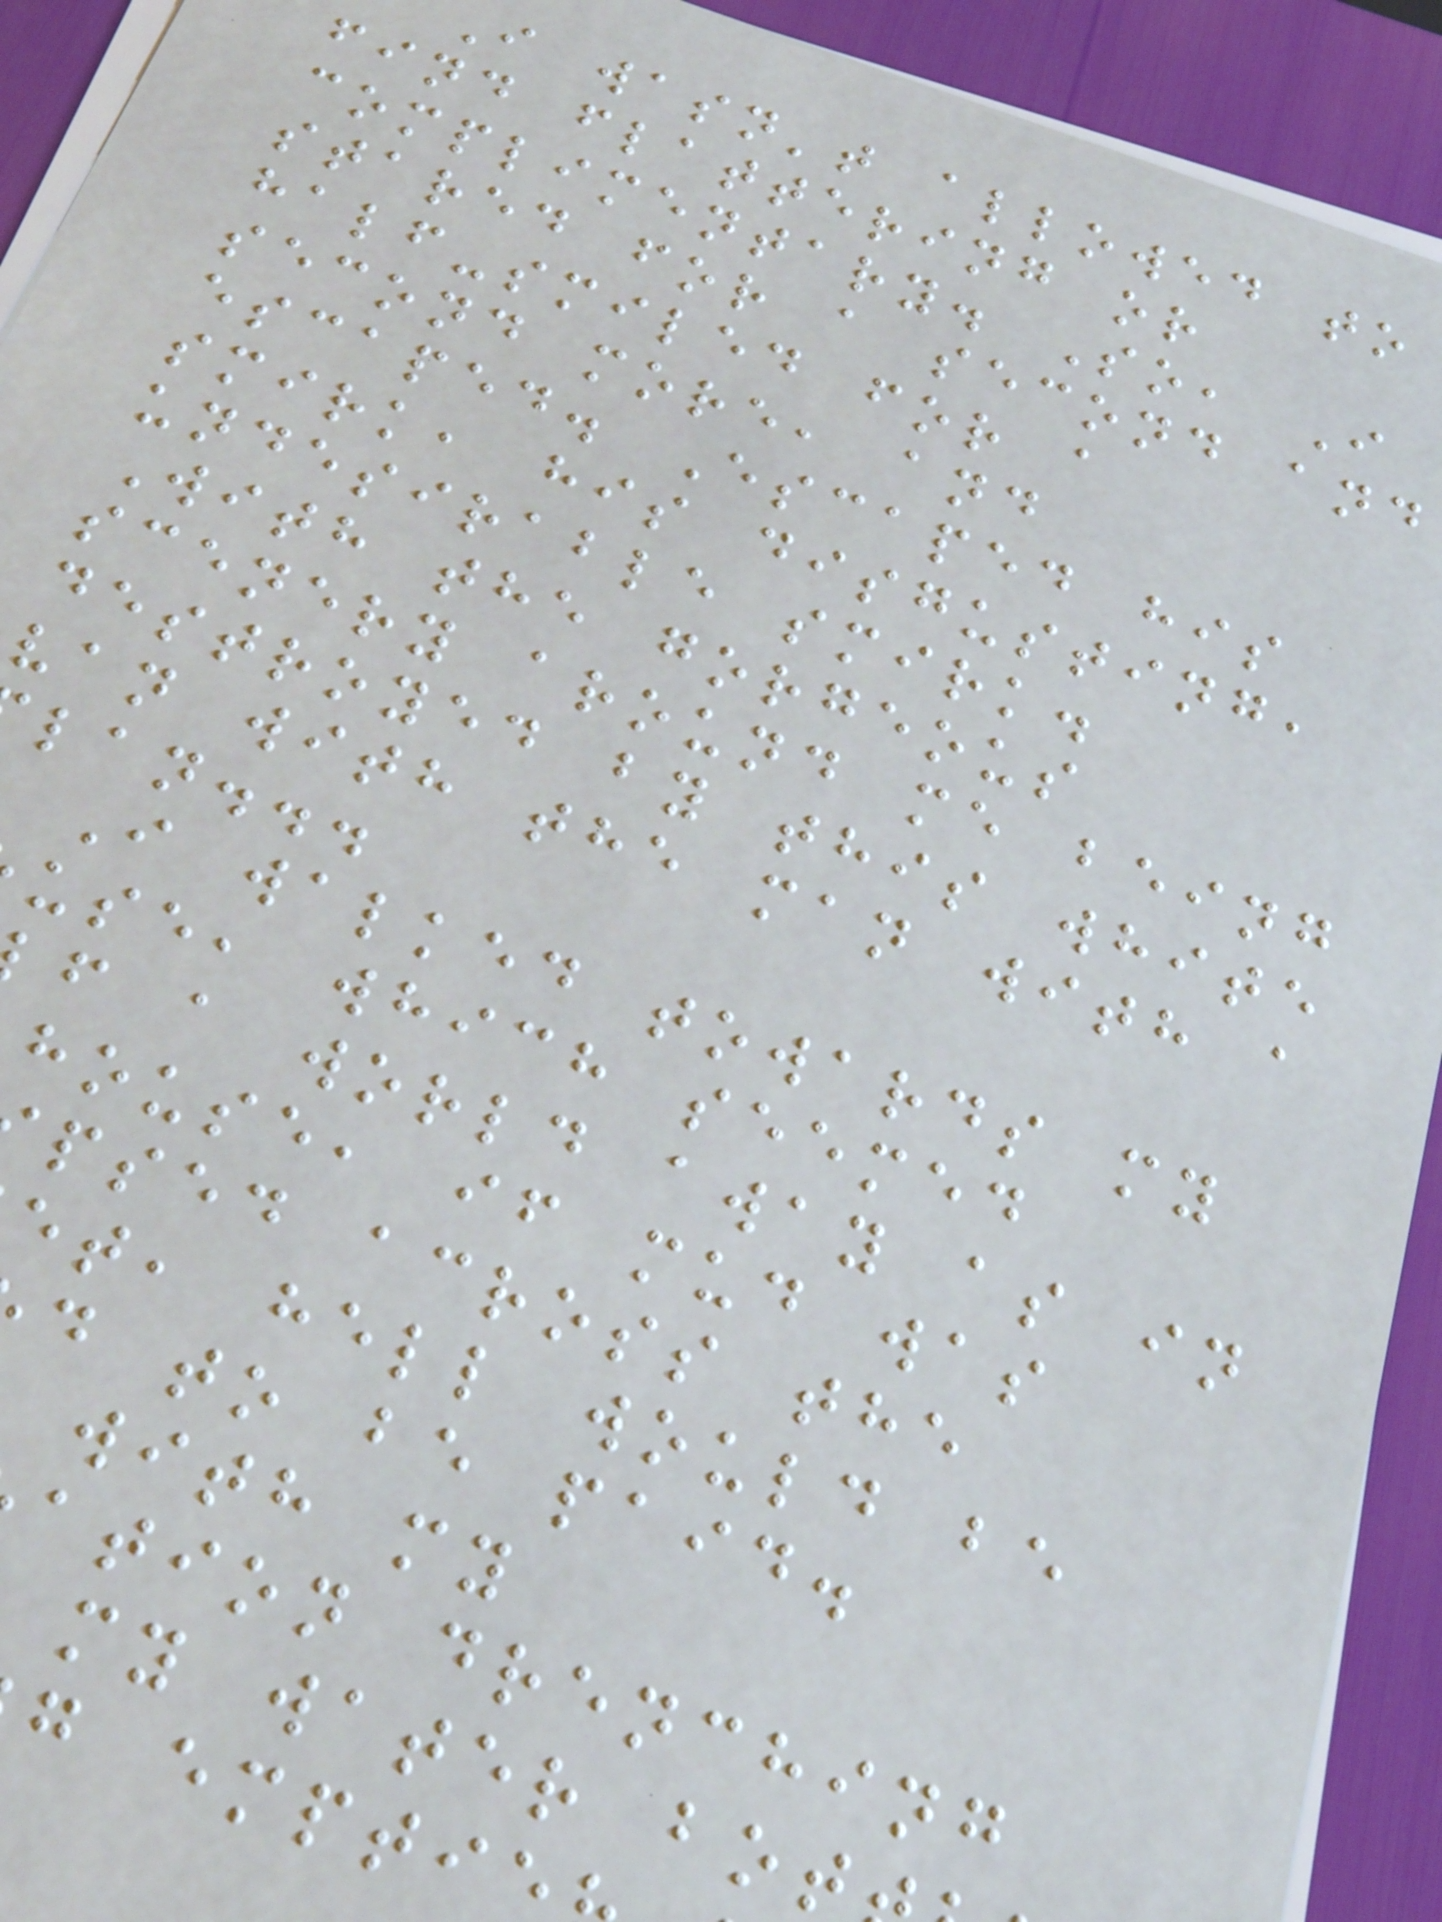I wasn't allowed to
find flattering or
complimentary. So, I
stared for a second and
half-smiled for a
second more, and
escaped. Escaped his
smirk, his disgusting,
undesirable smirk.
With the gorgeous
scenery around me being
destroyed by this white
van with the man with a
lan...
I walked towards my
use, which seemed
f a world away as in
house, if mud was
psed across the
et, hell would be
d to be paid.
with my
ation drenching
my water bot
g empti
